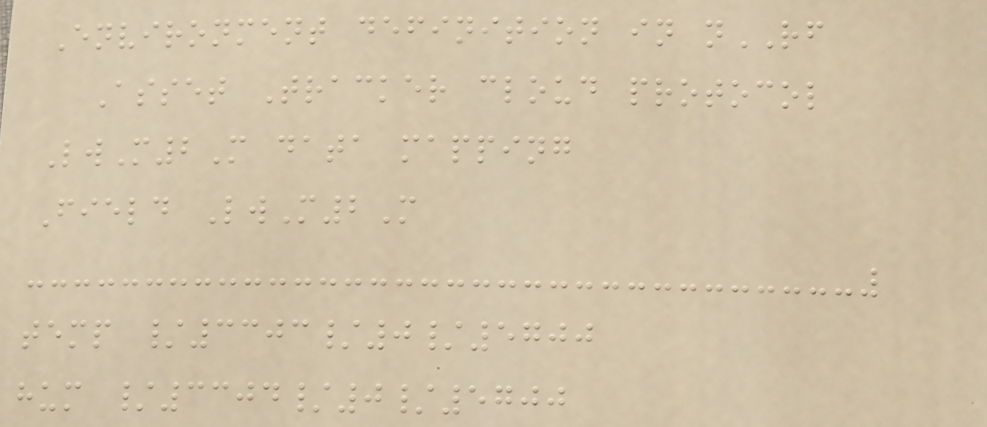Environment definition in nRF
Asset Tracker cloud protocol
LwM2M data mapping
Field LwM2M
temp /3303/0/5700
hum /3304/0/5700
